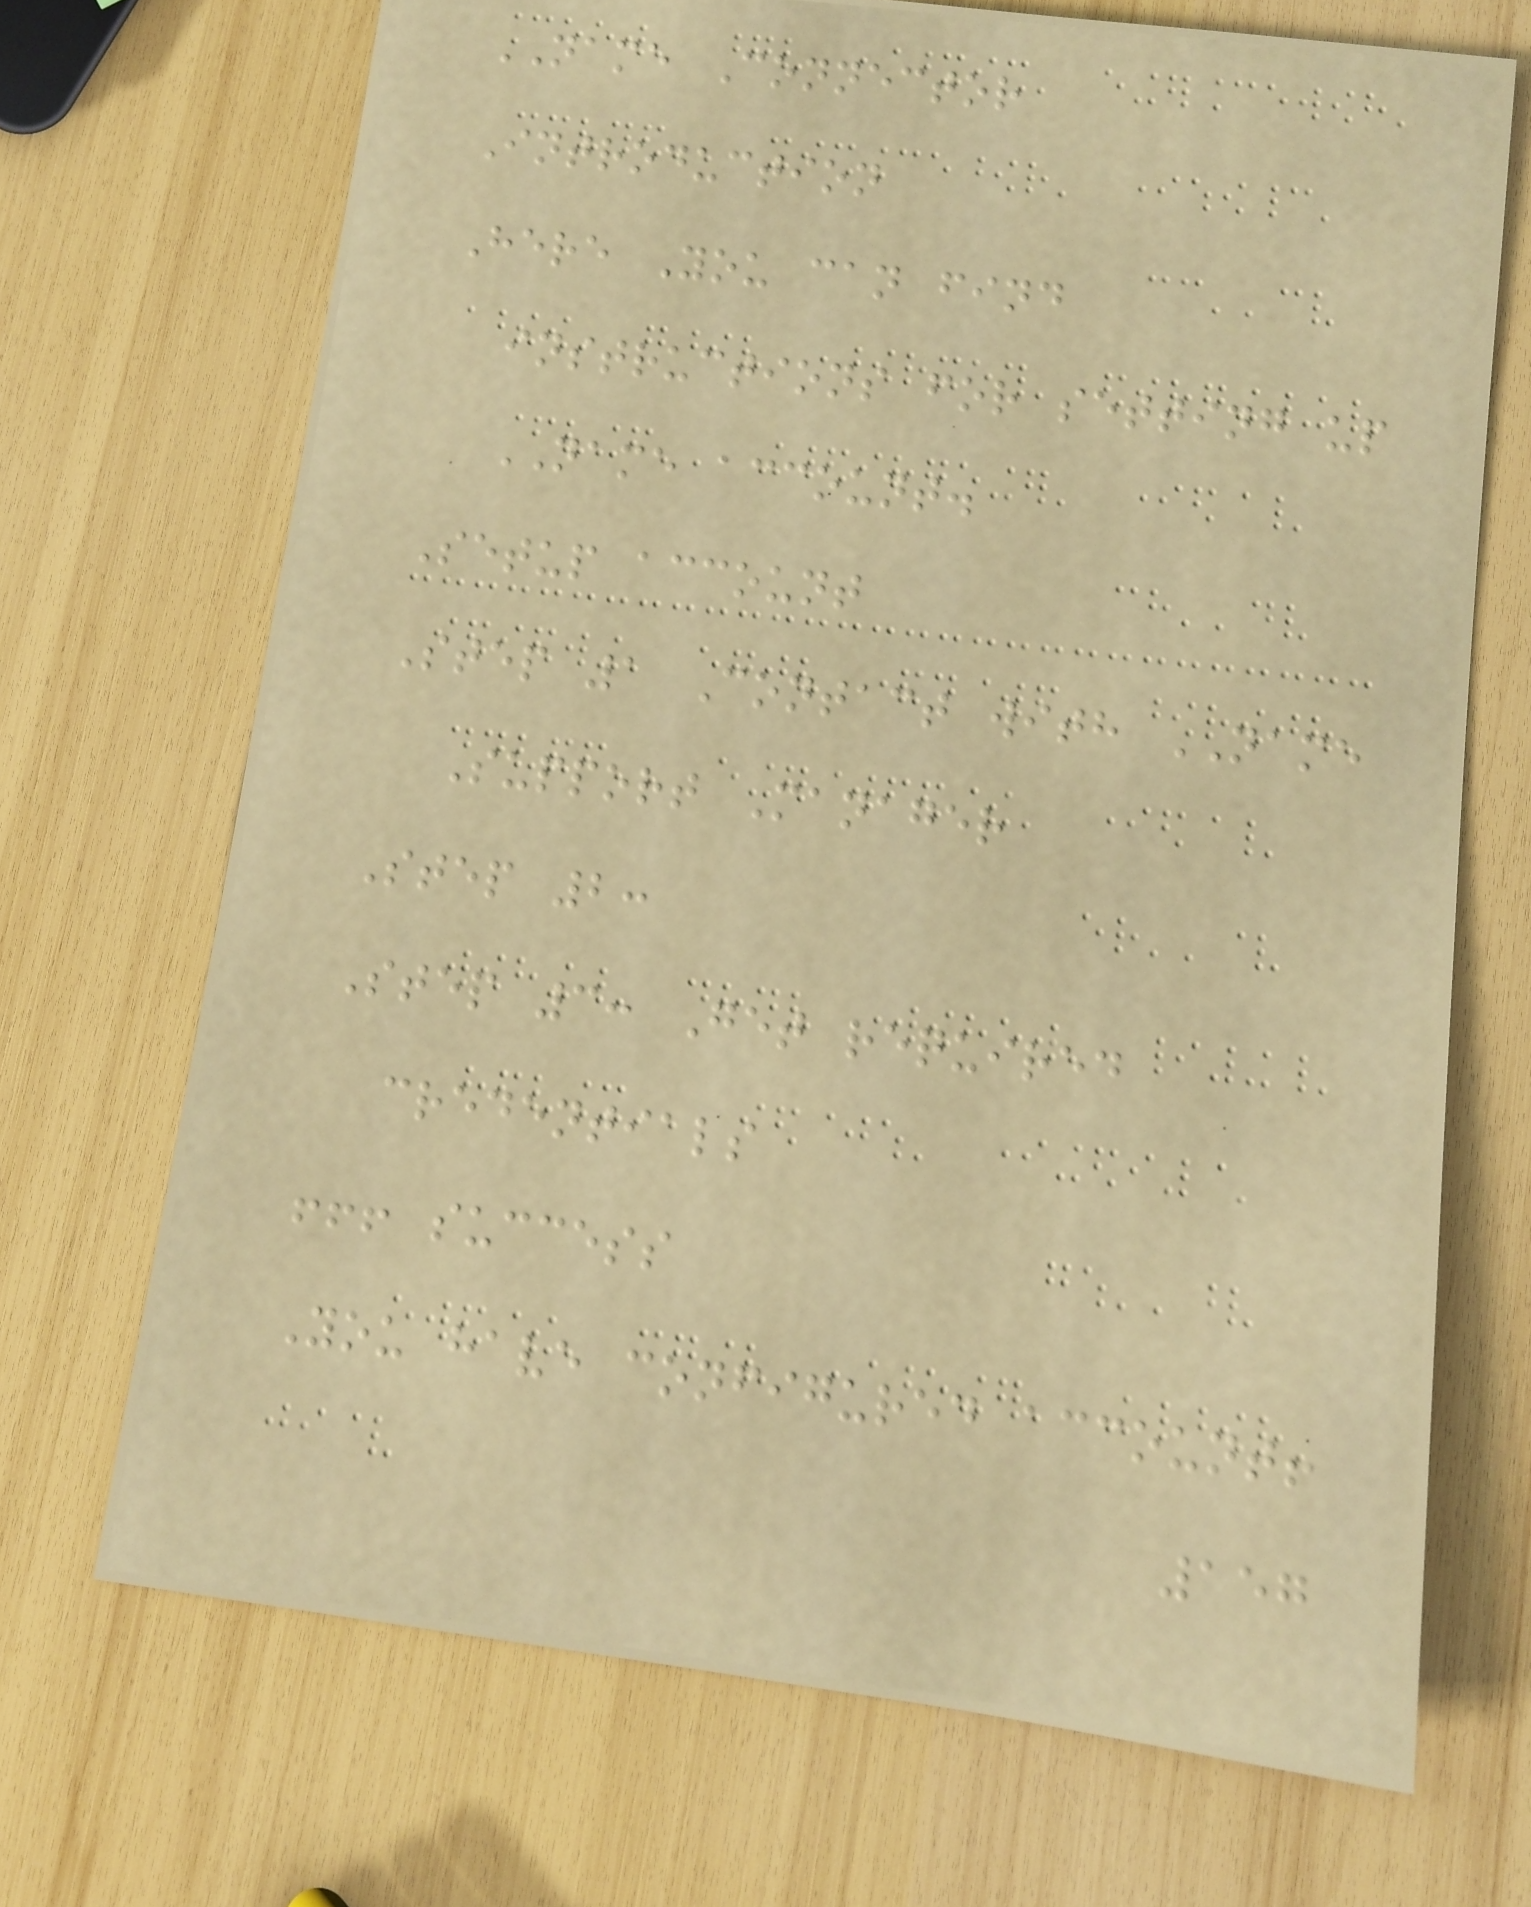NAME Connector
Introduction
Here You can find
instructions for setting up
NAME account.
Setup account
Step 1 Contact with NAME
Support Manager
Step 2:
Step 3: Get required
credentials
!!! success
You have configured account!
157
